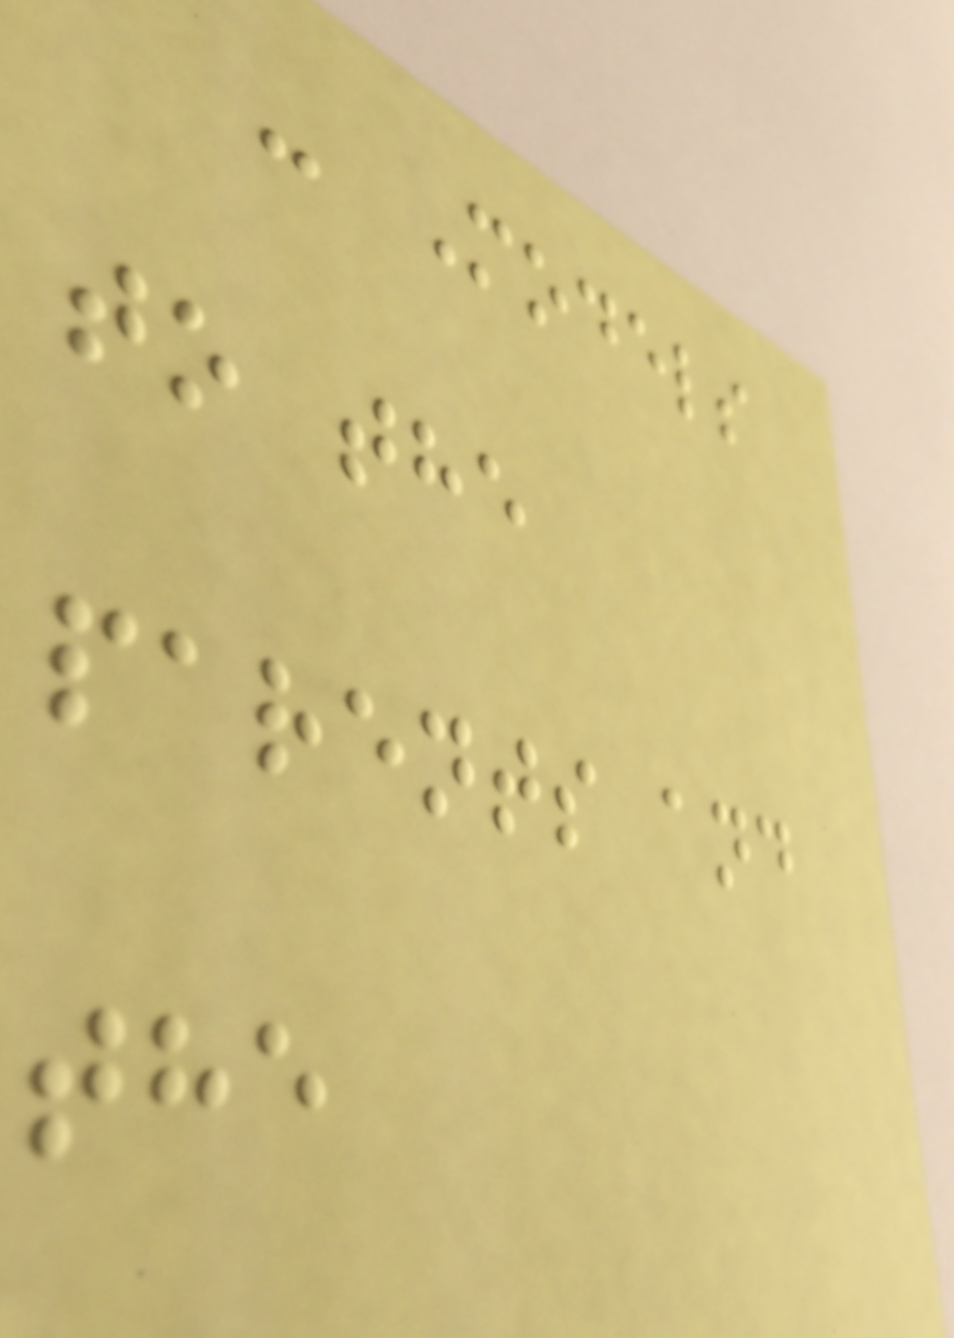- Models
to the
parents and
the
